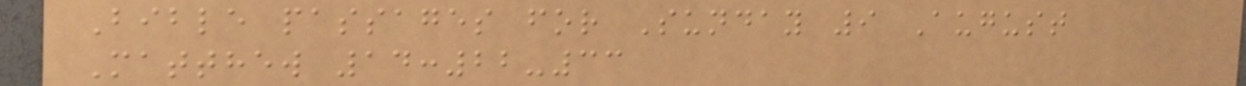Bible passages for Sunday 9 August
Matthew 14:22-33
